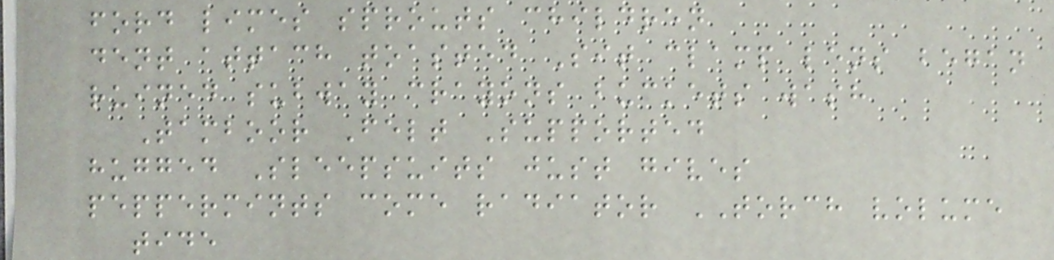ford limes sprouts children
dent attach toasted Sit clamp lens began
ruined subway crayons buckets wash
Tamboor Felt Supported
hugged Sleepsuits just gives
peppermints come radiator TORCH volume
tide
